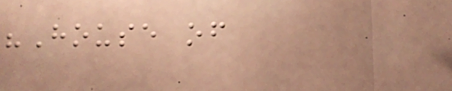"House of
